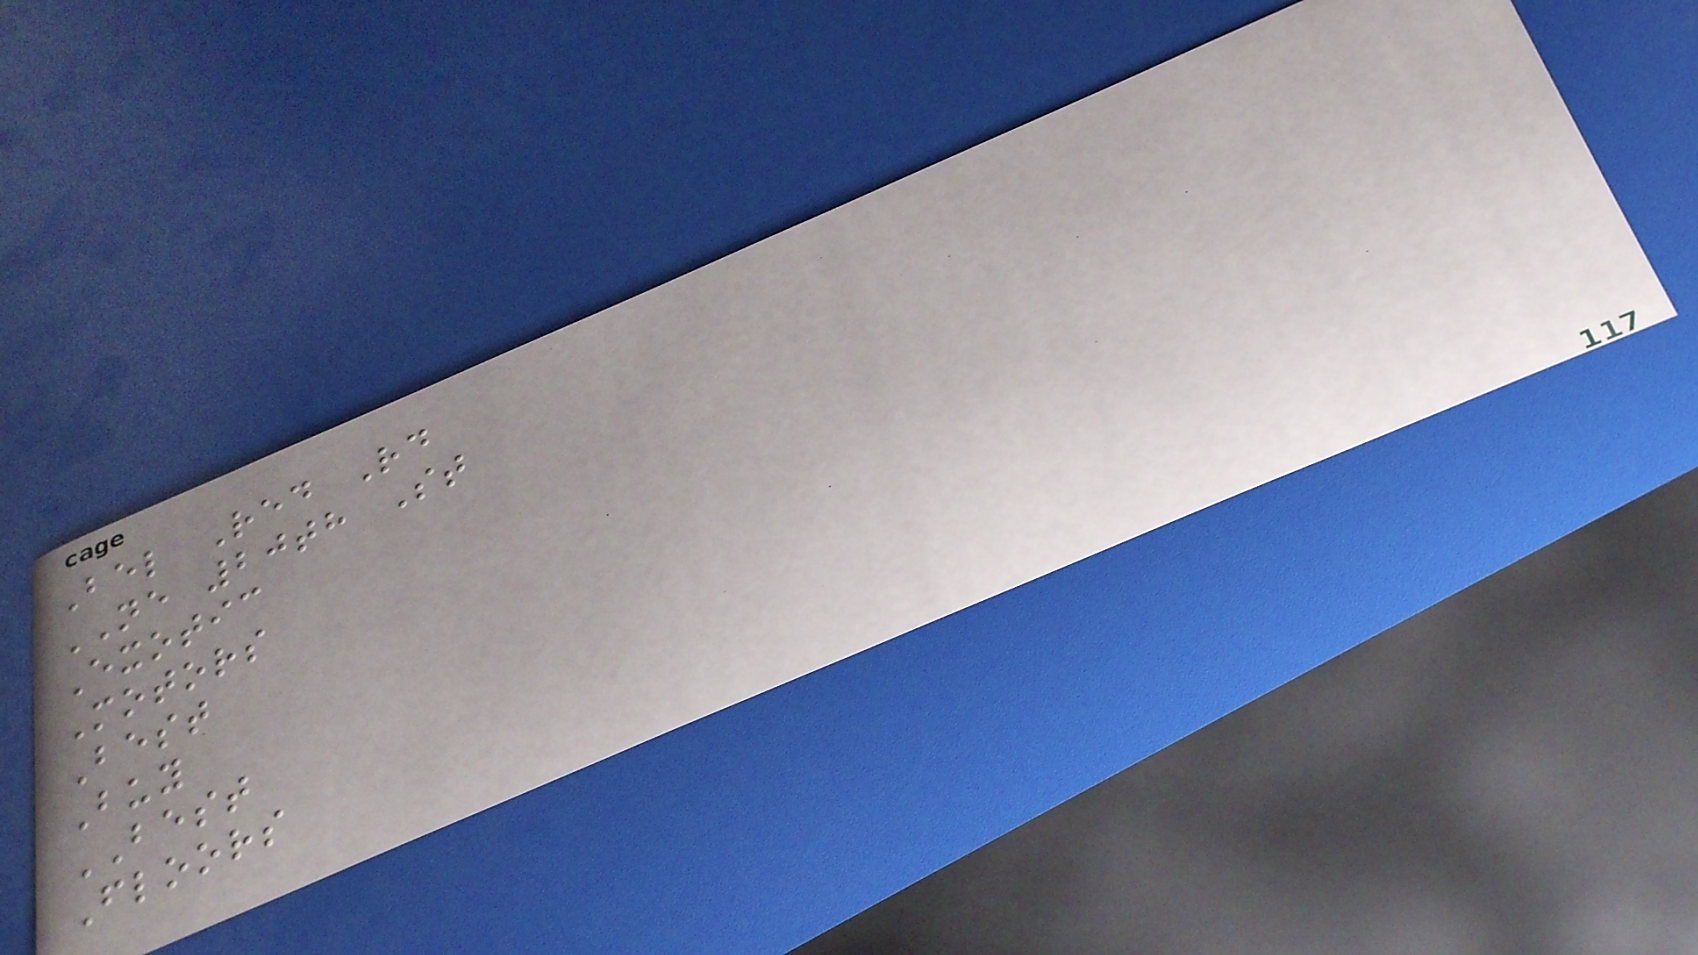Bel Red Rd
NE 20th St
Exotic
Motors
Best
Buy
BEST
Floors
